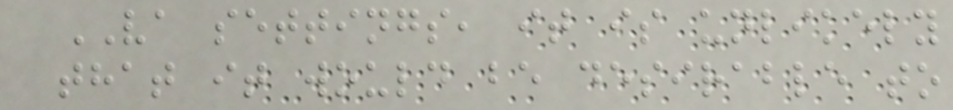VA settings, it is unlikely
that it would be desirable to
